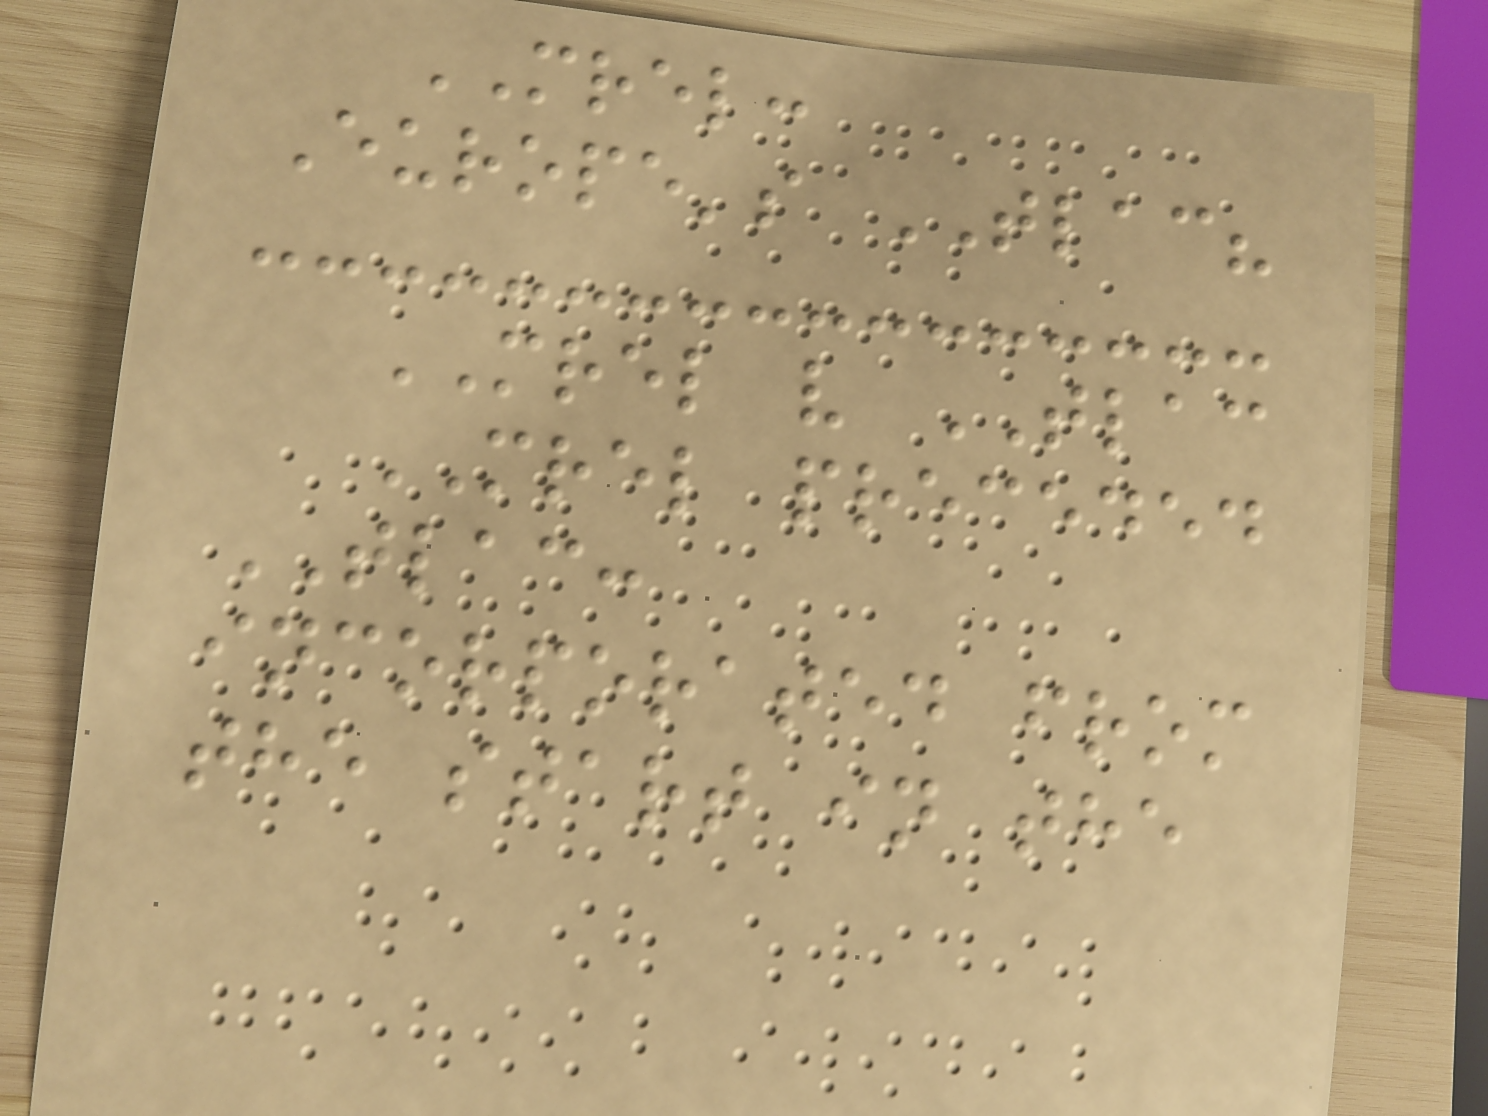MREL:
Europe's TLAC?
MREL v TLAC
MREL preceded
TLAC:
incorporated from
the start in the
